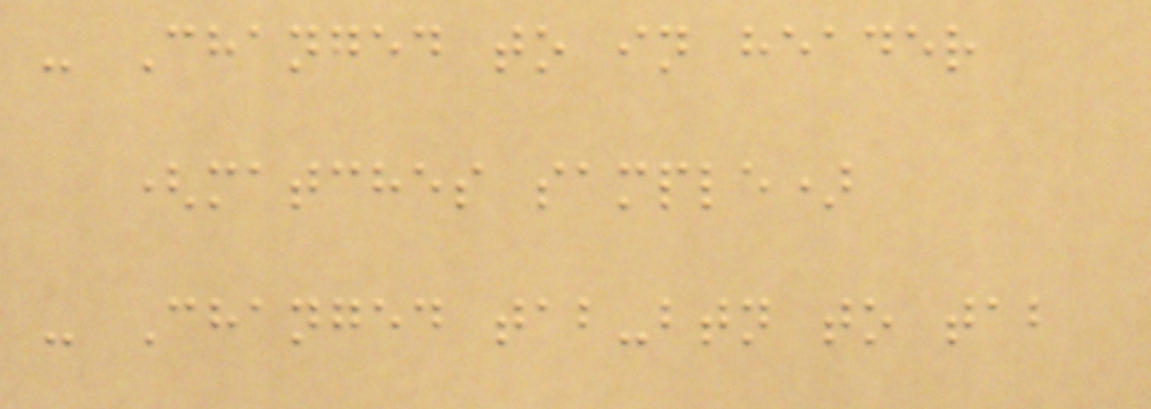- Changed to in header
(matches sample)
- Changed tab-btn to tab
